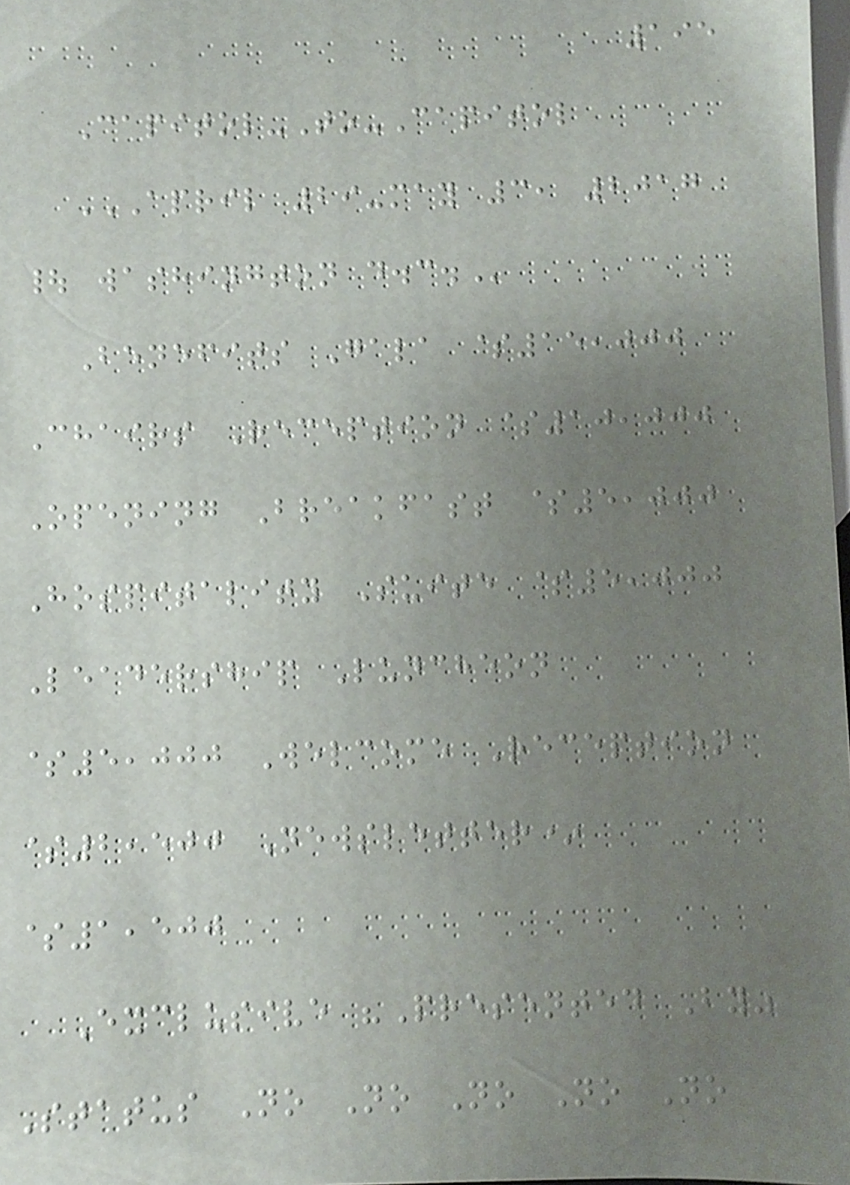195
Capitol-To-Capitol
APRIL 29-MAY 3, 2017
| WASHINGTON D.C.
Benefits Gala $15,000
Chairs Reception $10,000
Opening Breakfast $5,000
Hospitality Suite $5,000
Leadership Luncheon
$5,000 Welcome Reception
$2,500 Newsletter*
$1,500
Exclusive "Presented By"
Status No No No No No
